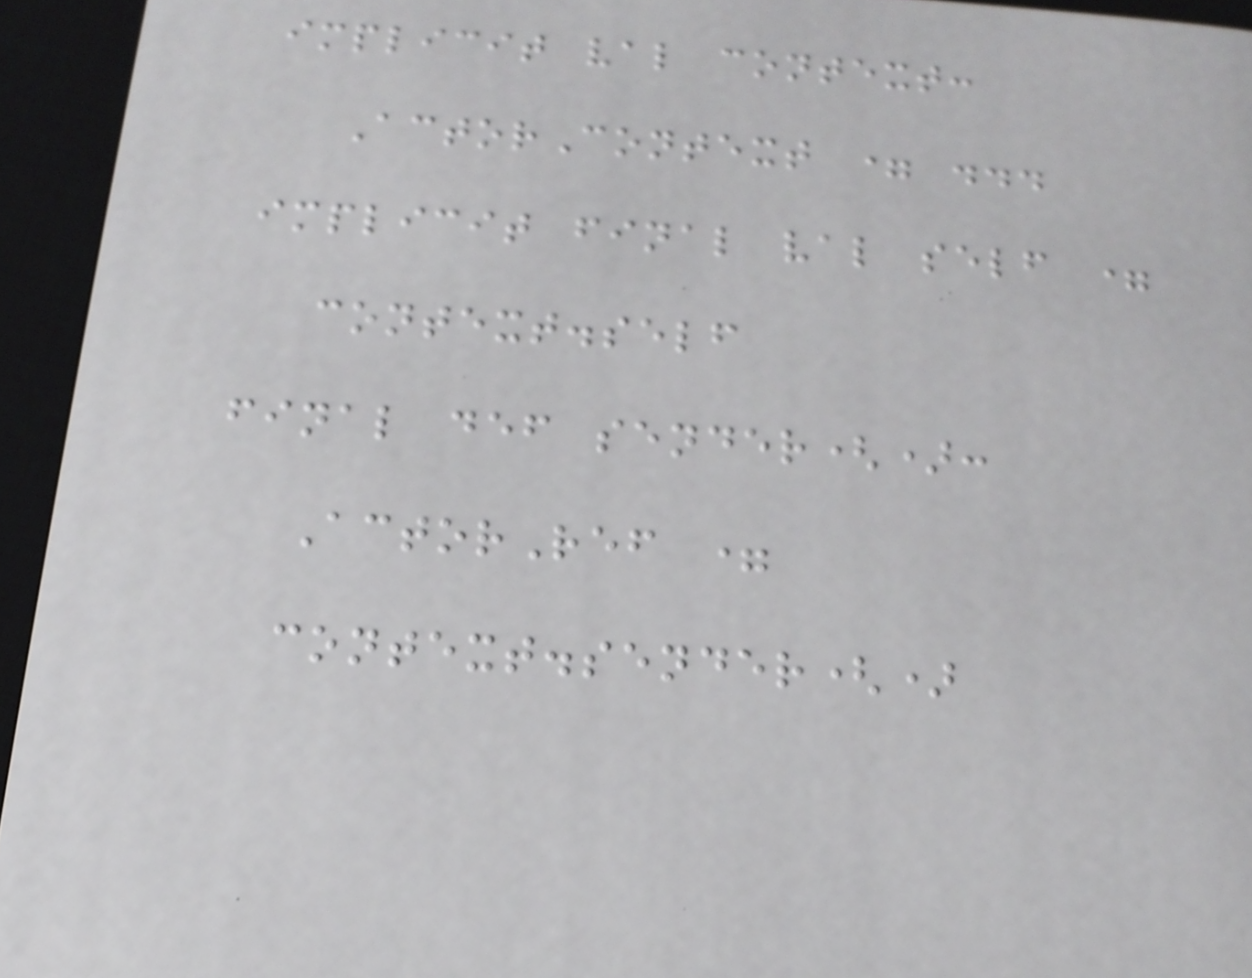implicit val context:
ActorContext = ...
implicit final val self =
context.self
final def sender():
ActorRef =
context.sender()
